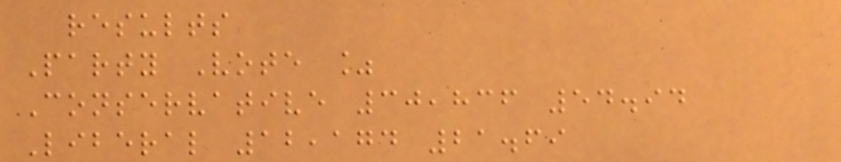results
Party Vote %
Conservative 30,836 54.94
Liberal 12,174 21.69
